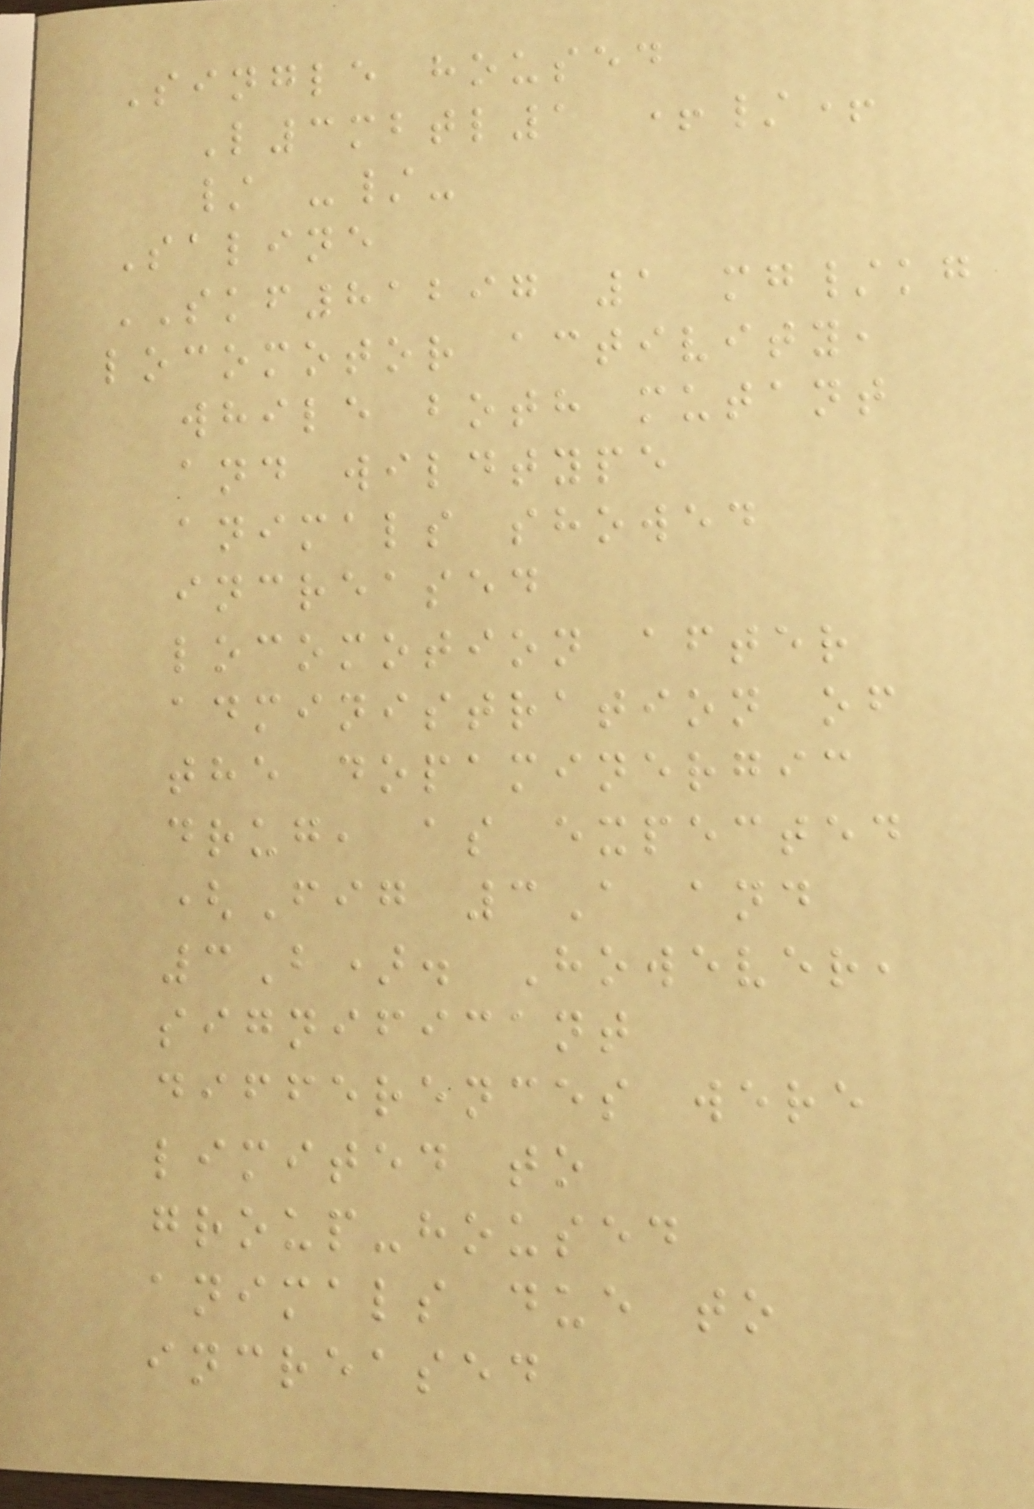Single housed
L3mbtl1 +/+
/ -/-
Saline
SKF81297 1 mg/kg
locomotor activity,
while both mutant
and wildtype
animals showed
increased
locomotion after
administration of
the dopaminergic
drug, as expected
(Fig 3A and
3B). However,
significant
differences were
limited to
group-housed
animals due to
increased
